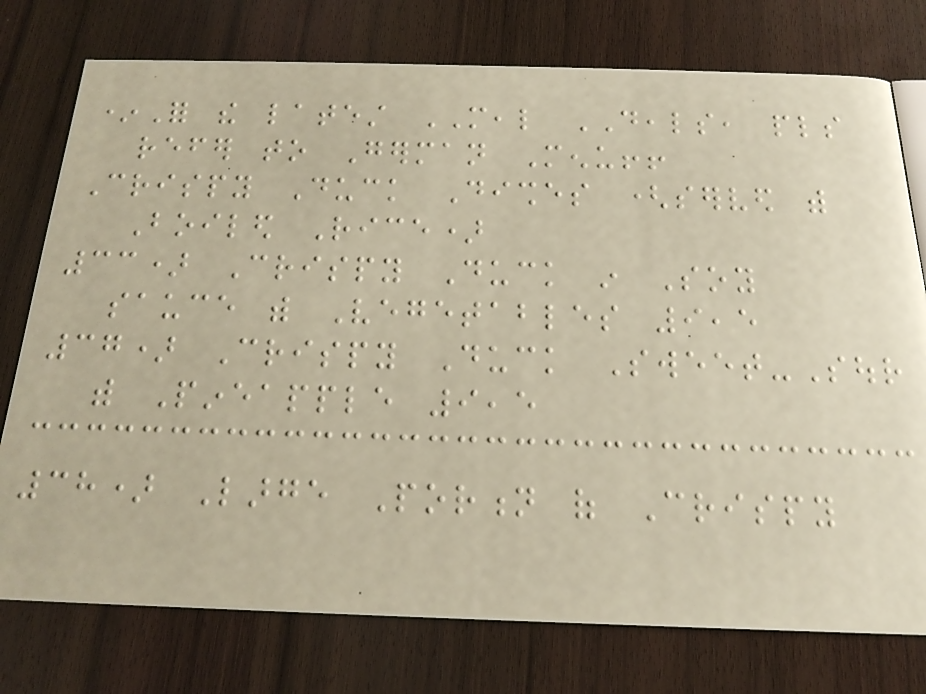*For the latest MEAL DEALS, pls
refer to German Menu!!
Crispy Duck Dishes (served with
Boiled Rice)
33) Crispy Duck in Soy
sauce with Vegetables 9,5
37) Crispy Duck Sweet-Sour
with Pineapple 9,5
38) Large Portion of Crispy
